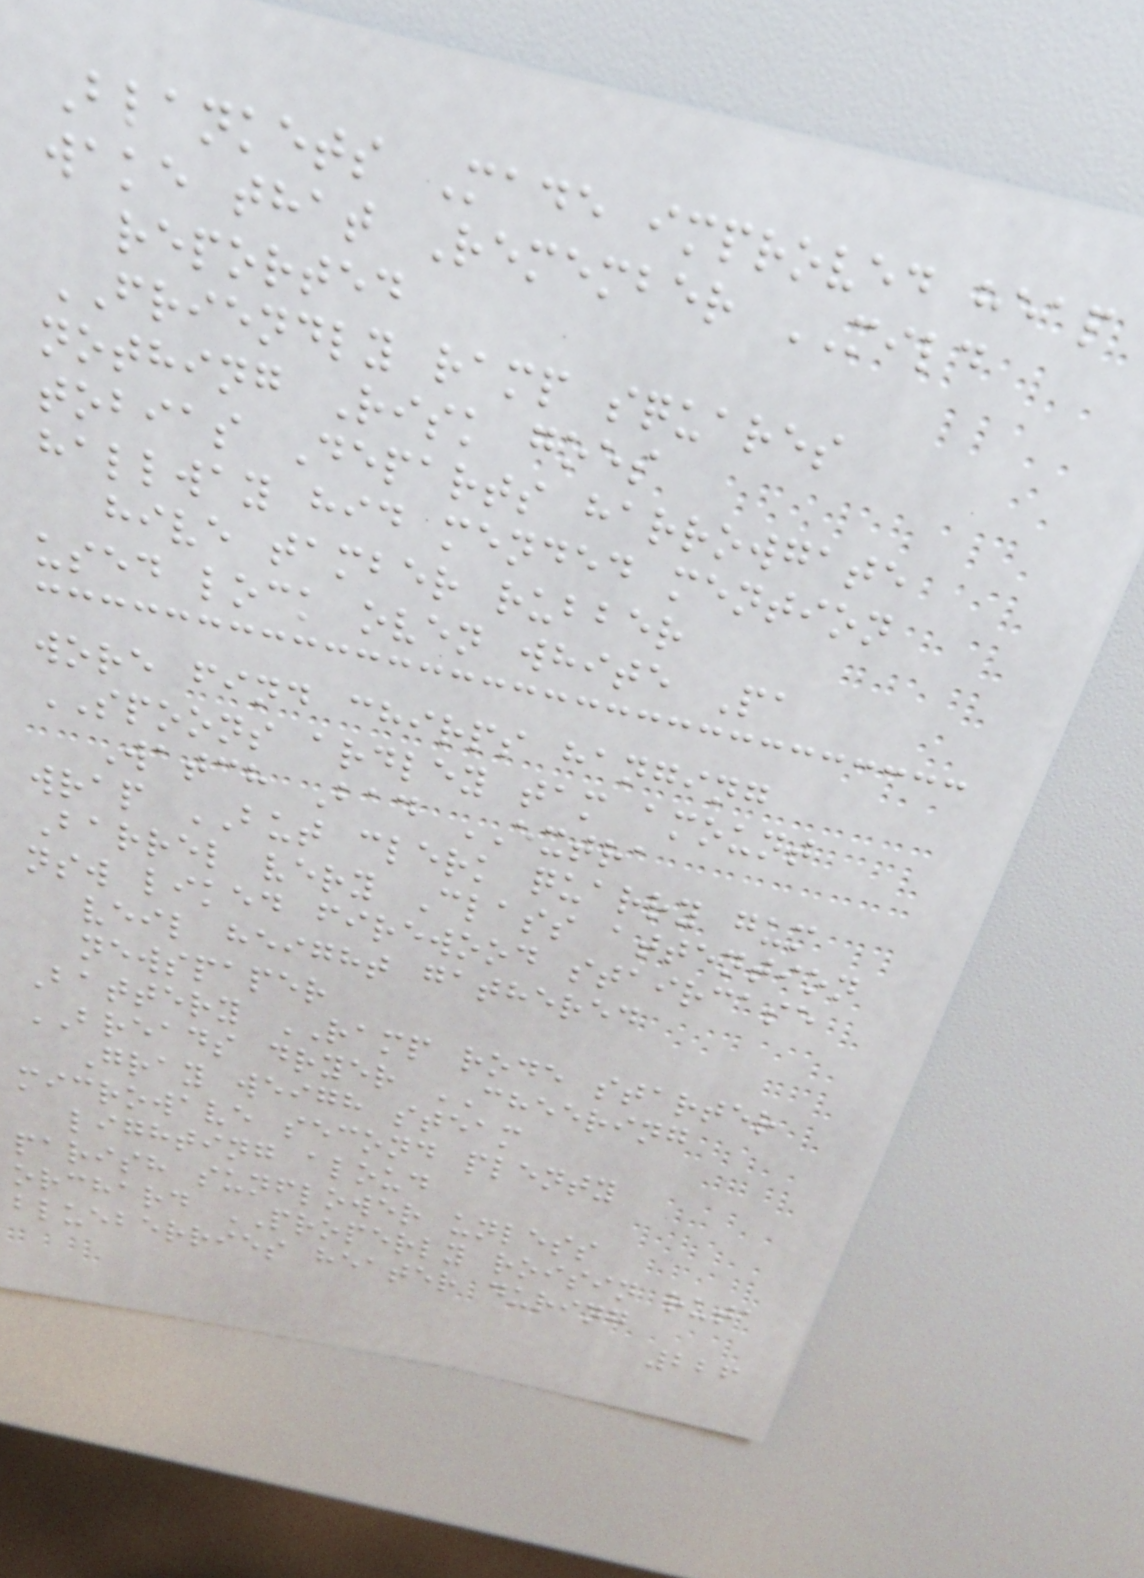Blankets Made improved heap
wake that Remember MILD
reported
FRIENDLY ramp squares
nothing Risk goes
tobias Departs harrowgate
hallway hid mended mention
hive tamber rubber
used lock oven white Pa
wore find chirps hanging
SPOONS ardley tam amount
Watch Bad EXTRA
wrap BUT clerk quarry gum
Barrel very Class attention
nsw liked firewood staircase
veil height gathered
newspaper
Battery RAMP rode starter
BREADS dryer CHEERING
Gray weigh steam
microwave second plenty
lighting aloud
parish sunflower unless
orchard PROPERLY roisin ruta
blueberries heater during
226
